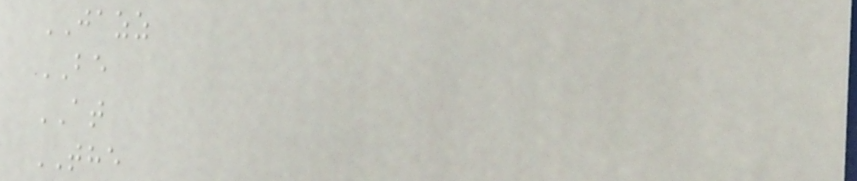JAZZ
BE
AT
THE
